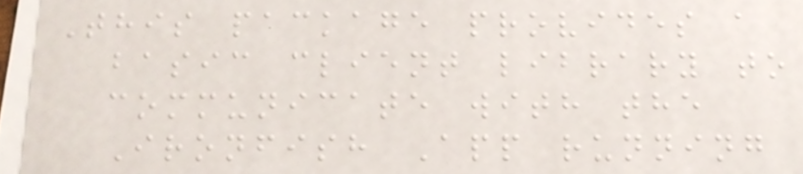This package provides a
basic client library to
communicate with the
Ironfish App running
